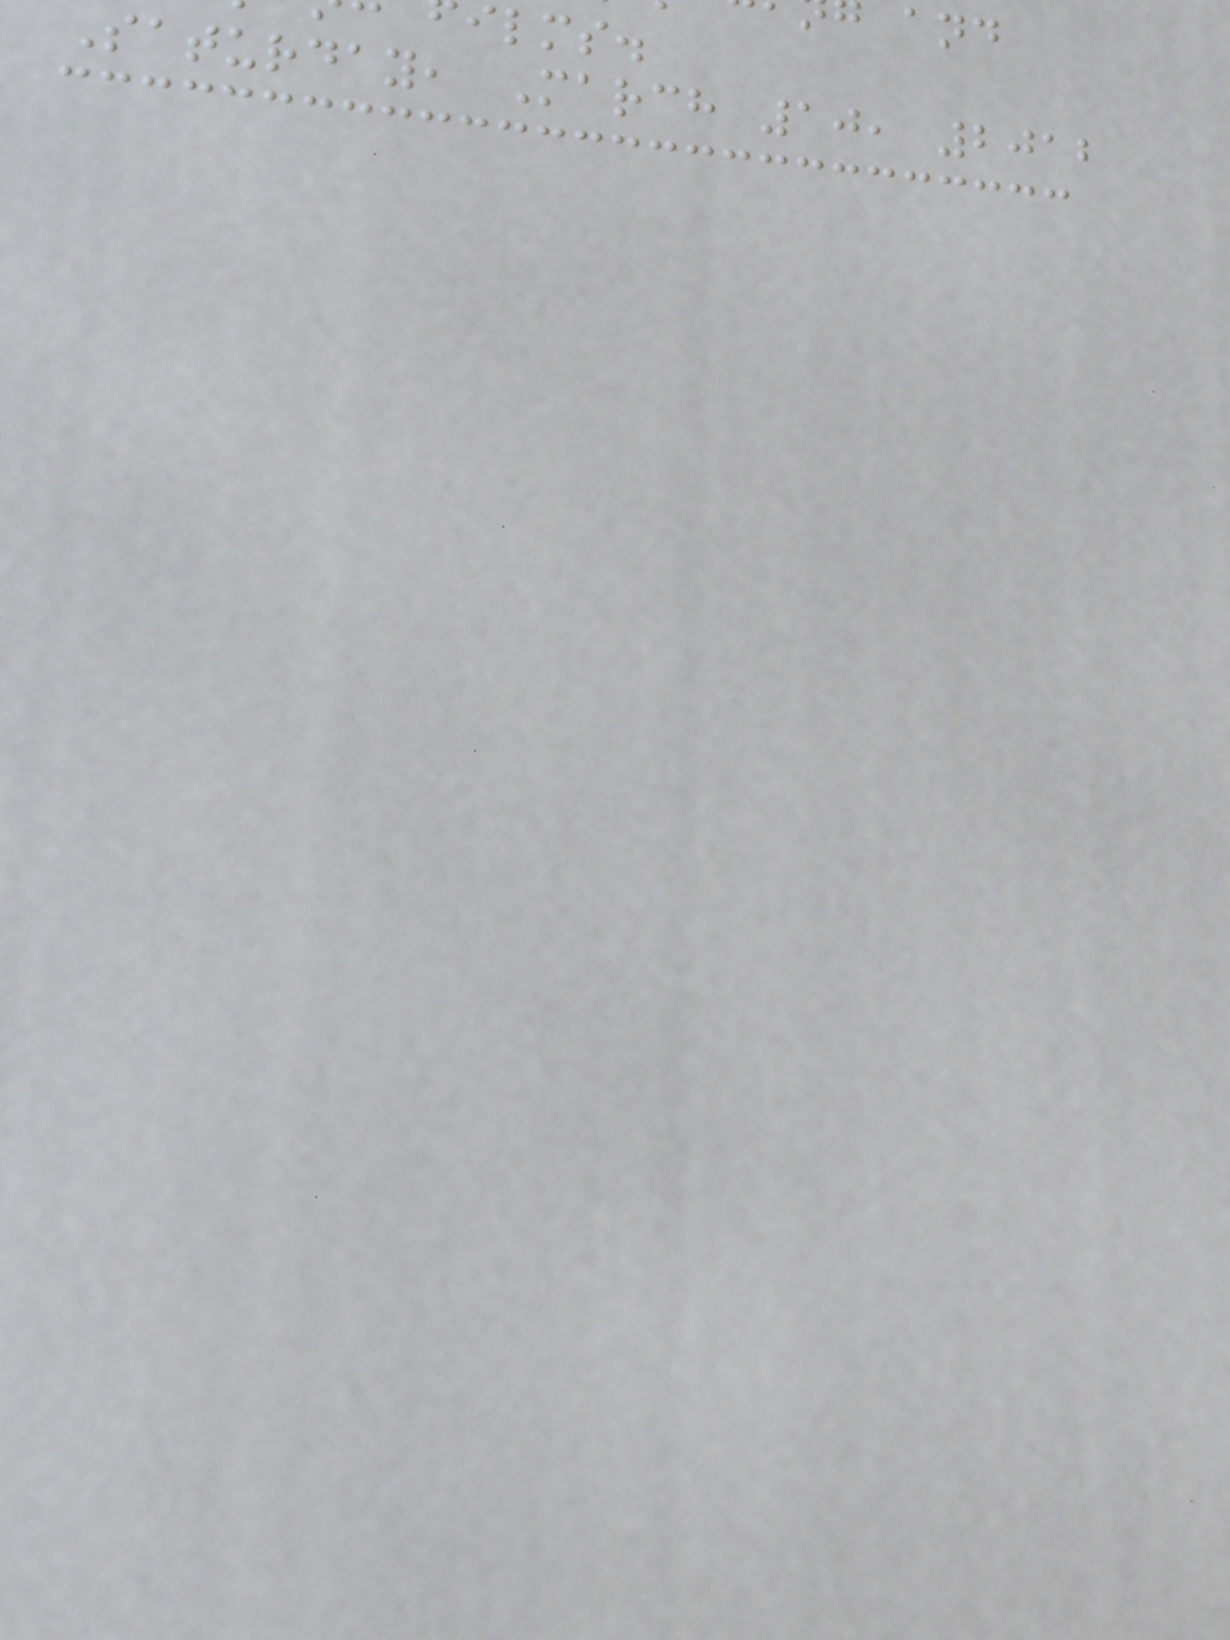ilms.
Saturday, March 10, 2012
